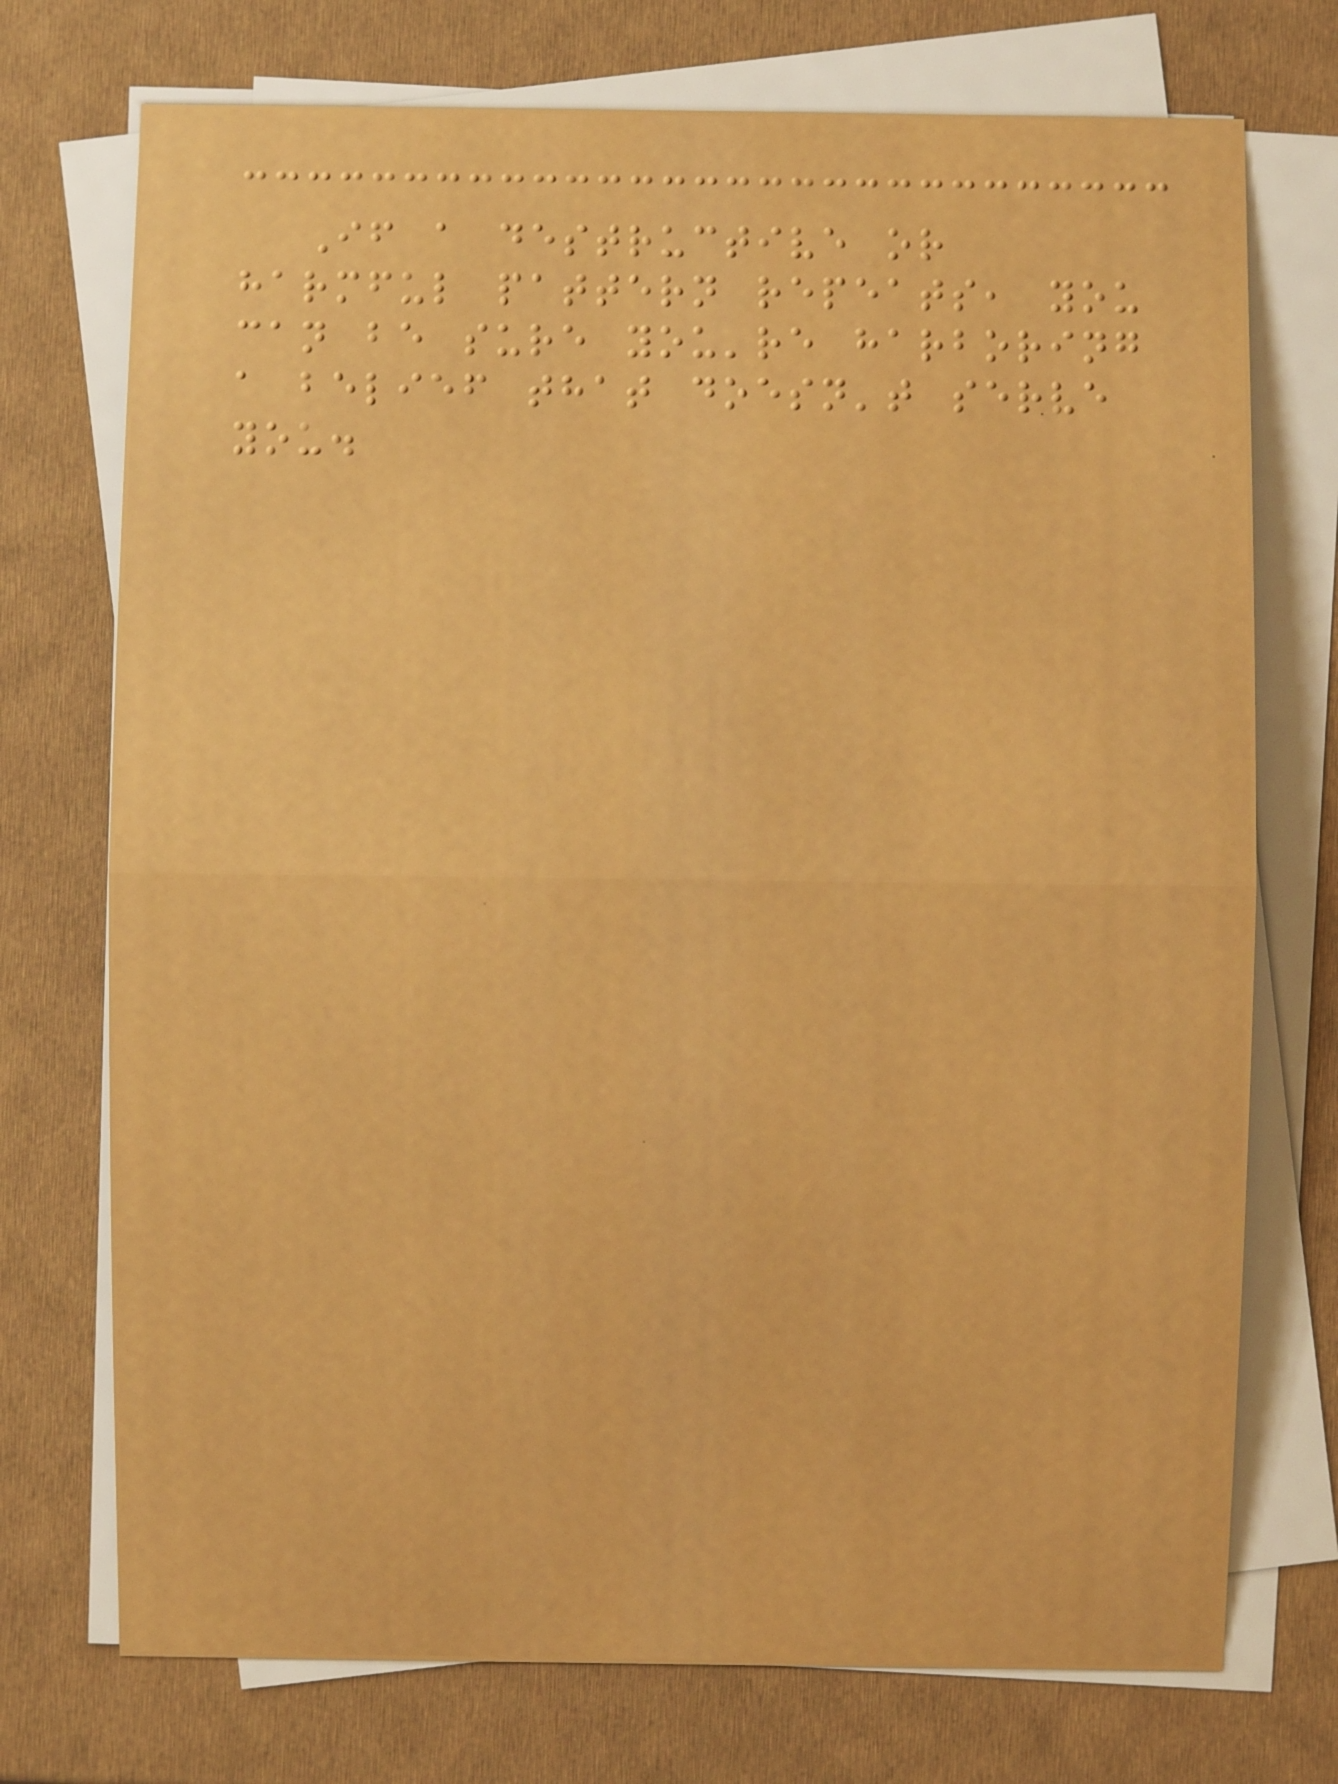If a destructive or
harmful pattern repeats, you
can be sure you're harboring
a belief that doesn't serve
you.
